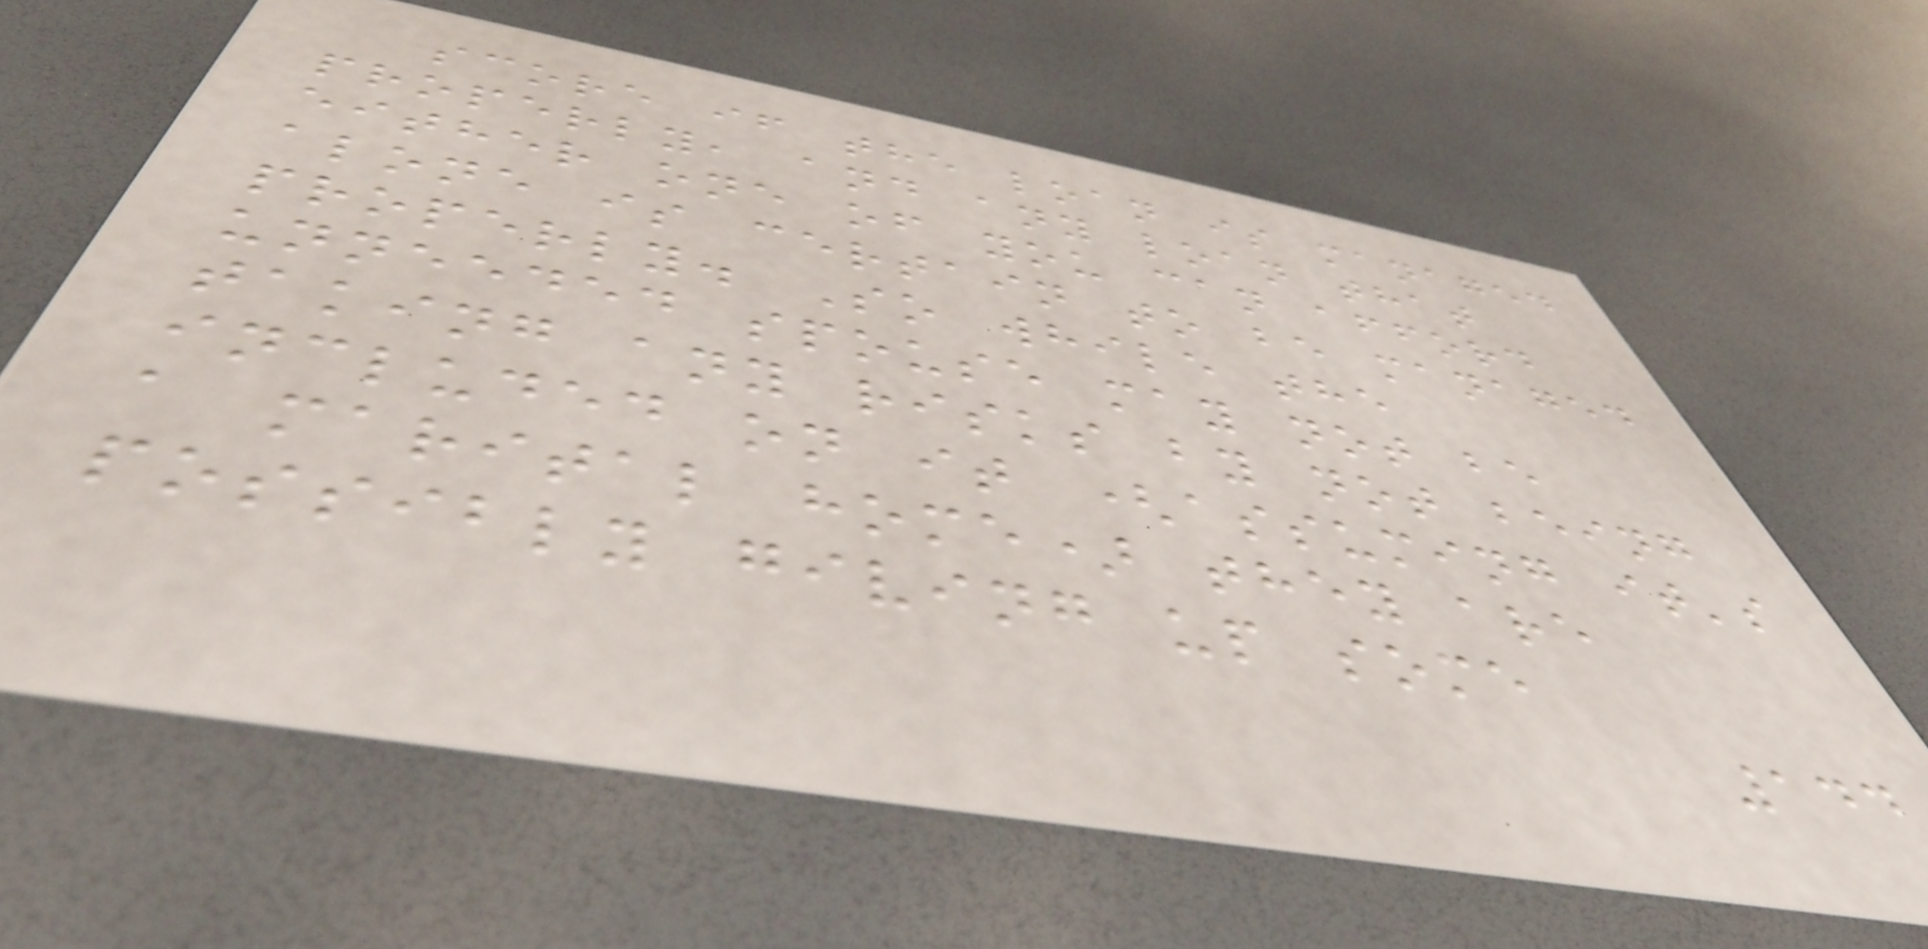score if the loan is managed
properly, and any loan that
either one of you can afford
alone is certain to be managed
properly. So while the
unneeded spouse may not be
taking any risks by not being
included on it (assuming it's
a marital home) they are
possibly giving up some
144
